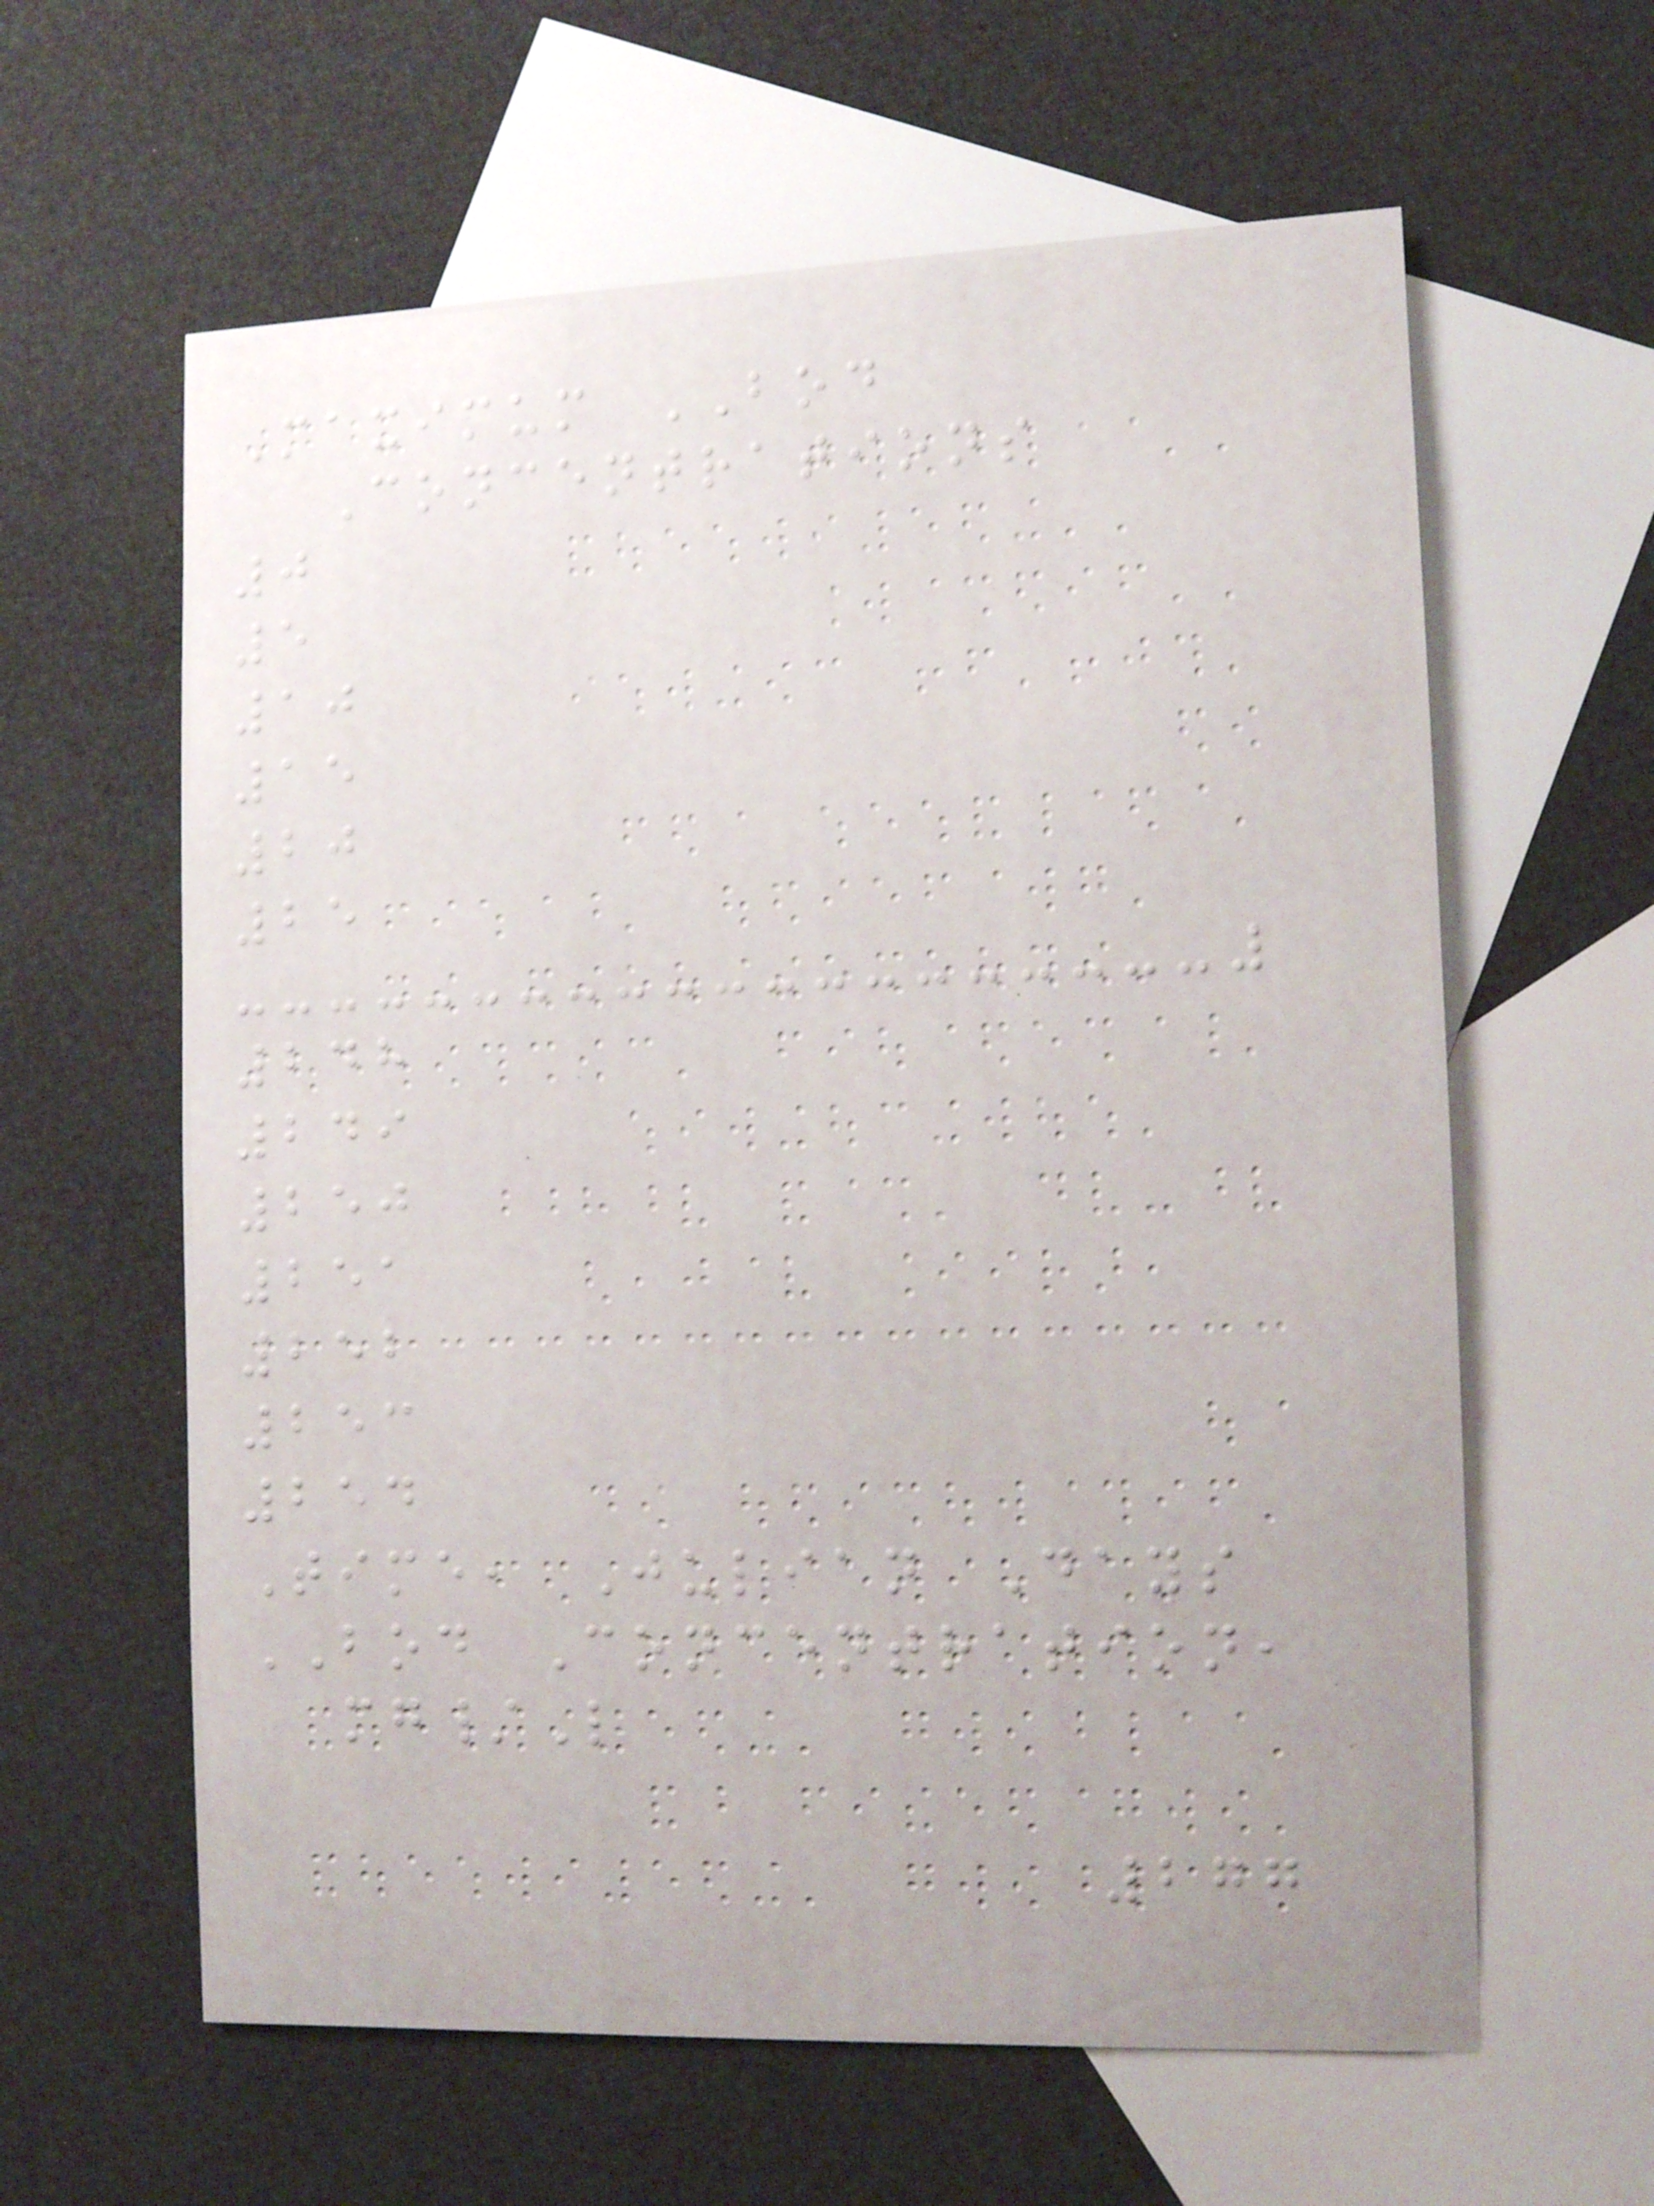Maximum BOD
Concentrations
0
5
10
15
20
25
248
249
250
251
252
253
254
Time, Julian Days
BOD Concentration,
mg/L
277
